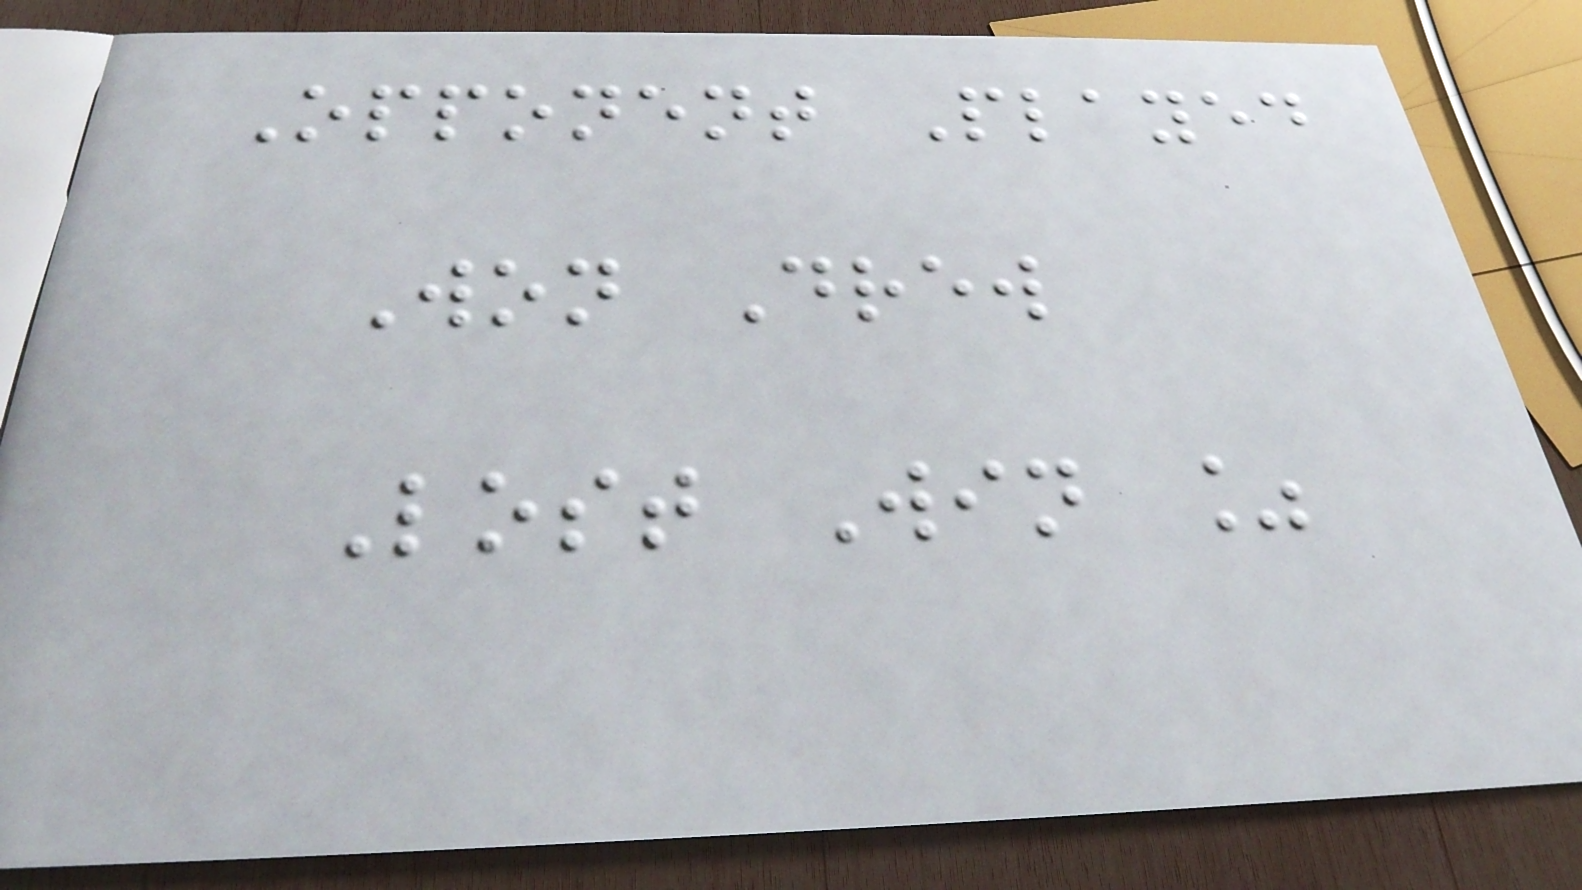Opponent Played
Won Drew
Lost Win %
